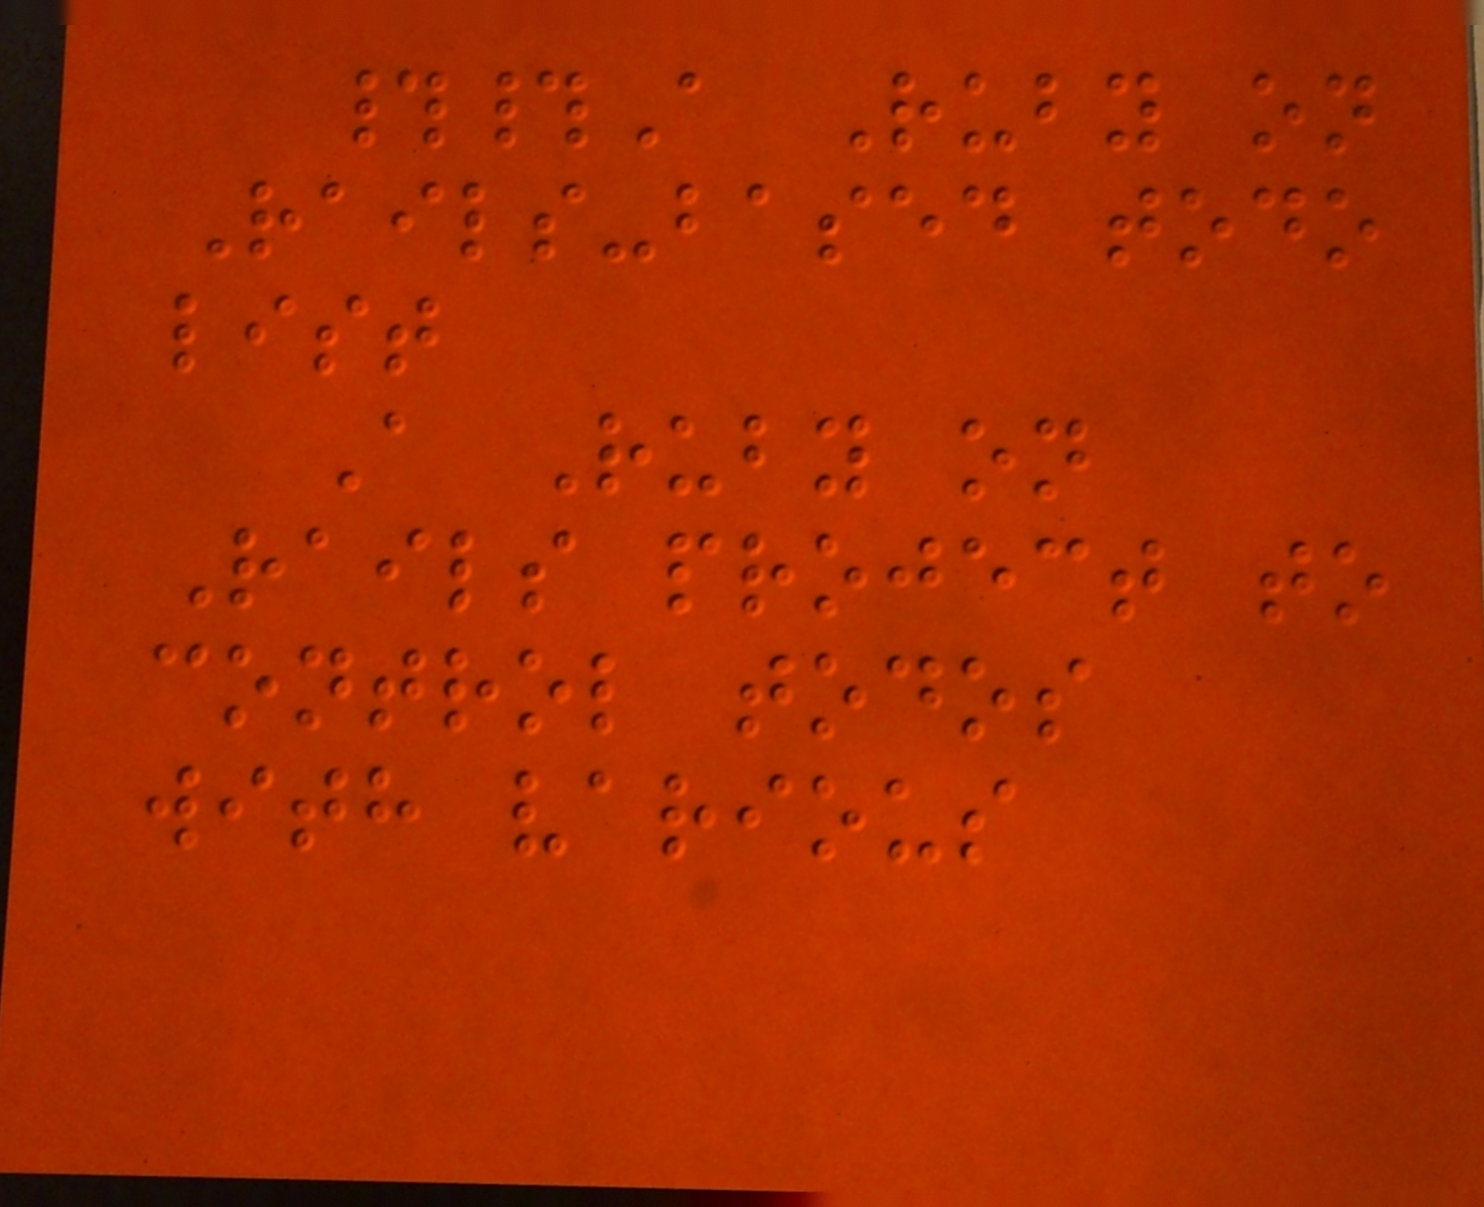##A Ruby on
Rails-based todo
list
A Ruby on
Rails project to
control todos
with various
